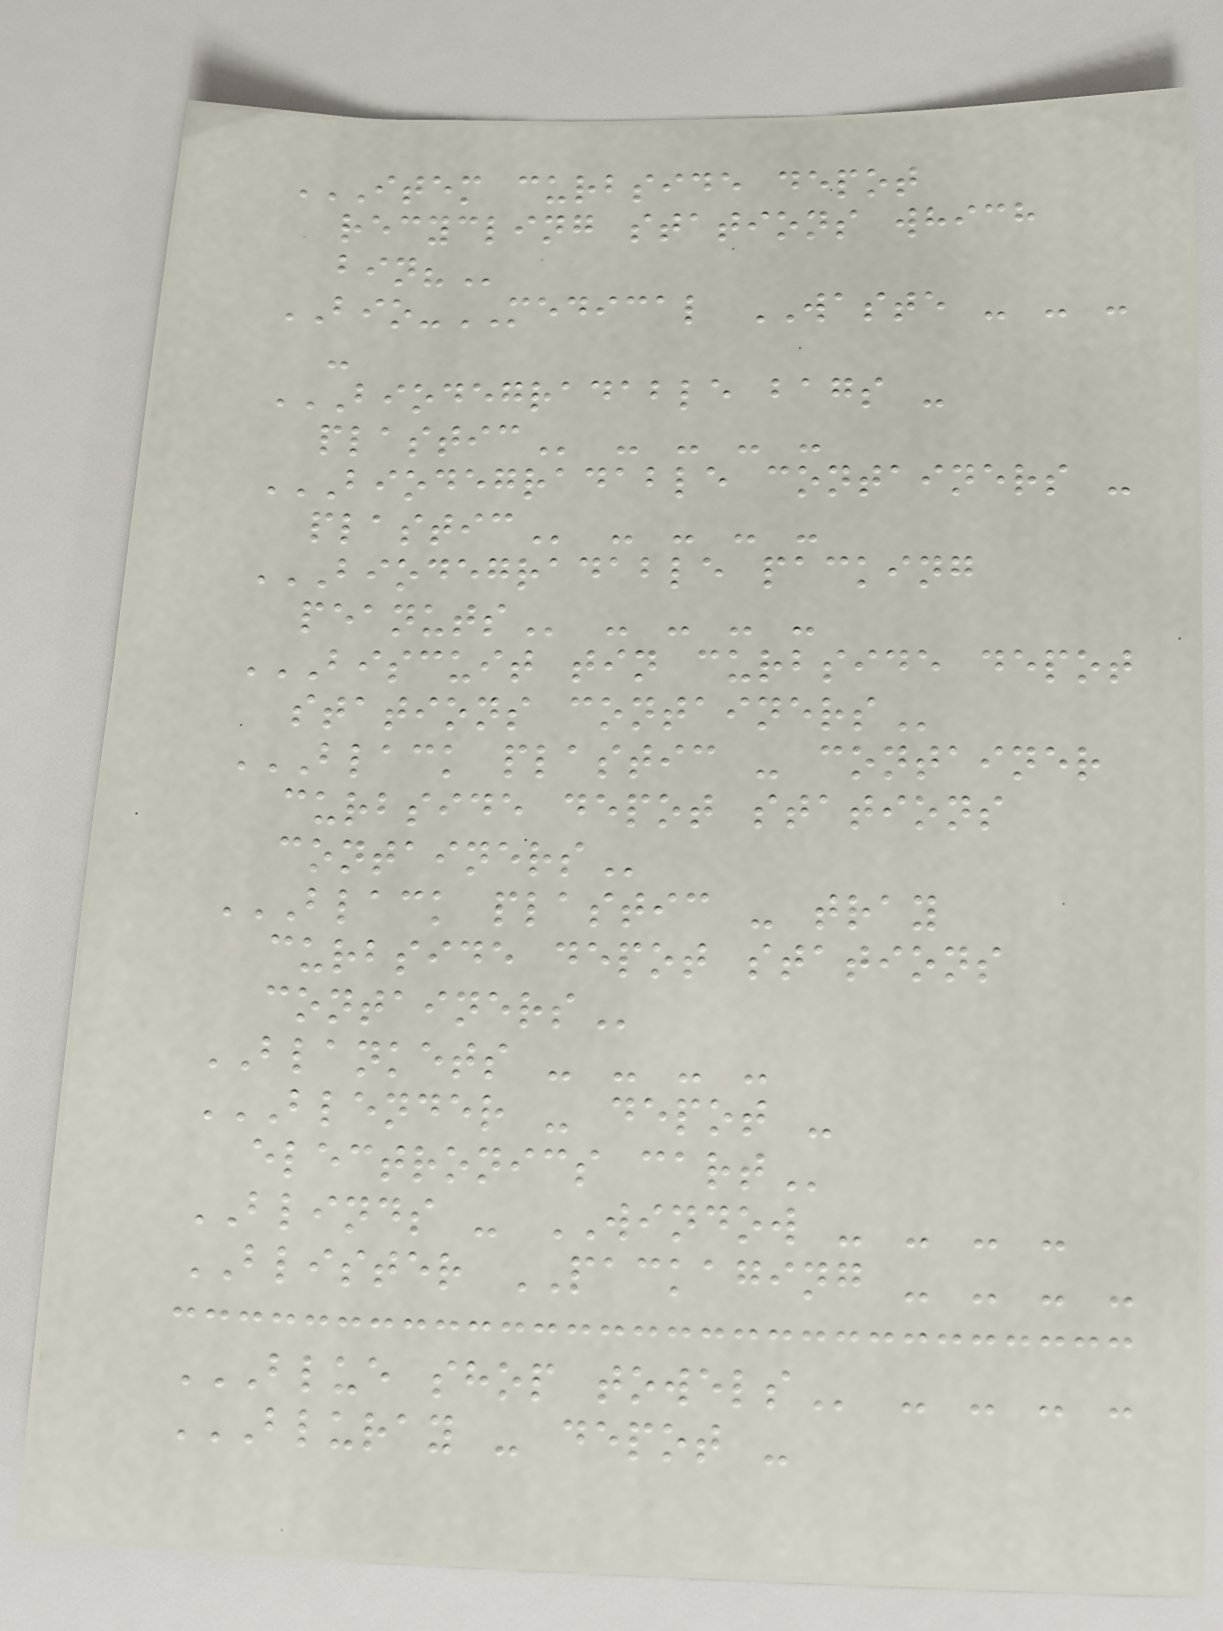ITEM CURBSIDE DEPOT
RECYCLING STATIONS WHICH
BIN?
BIO-MEDICAL WASTE - - -
-
BIODEGRADABLE BAGS -
PLASTIC - - - -
BIODEGRADABLE CONTAINERS -
PLASTIC - - - -
BIODEGRADABLE PACKING
PEANUTS - - - -
BISCUIT TIN CURBSIDE DEPOT
STATIONS CONTAINERS
BLACK PLASTIC - CONTAINER
CURBSIDE DEPOT STATIONS
CONTAINERS
BLACK PLASTIC - TRAY
CURBSIDE DEPOT STATIONS
CONTAINERS
BLANKETS - - - -
BLENDER - DEPOT -
ELECTRONICS CART
BLINDS - WINDOW - - - -
BLISTER PACKAGING - - - -
BLUE SHOP TOWELS - - - -
BLURAY - DEPOT -
